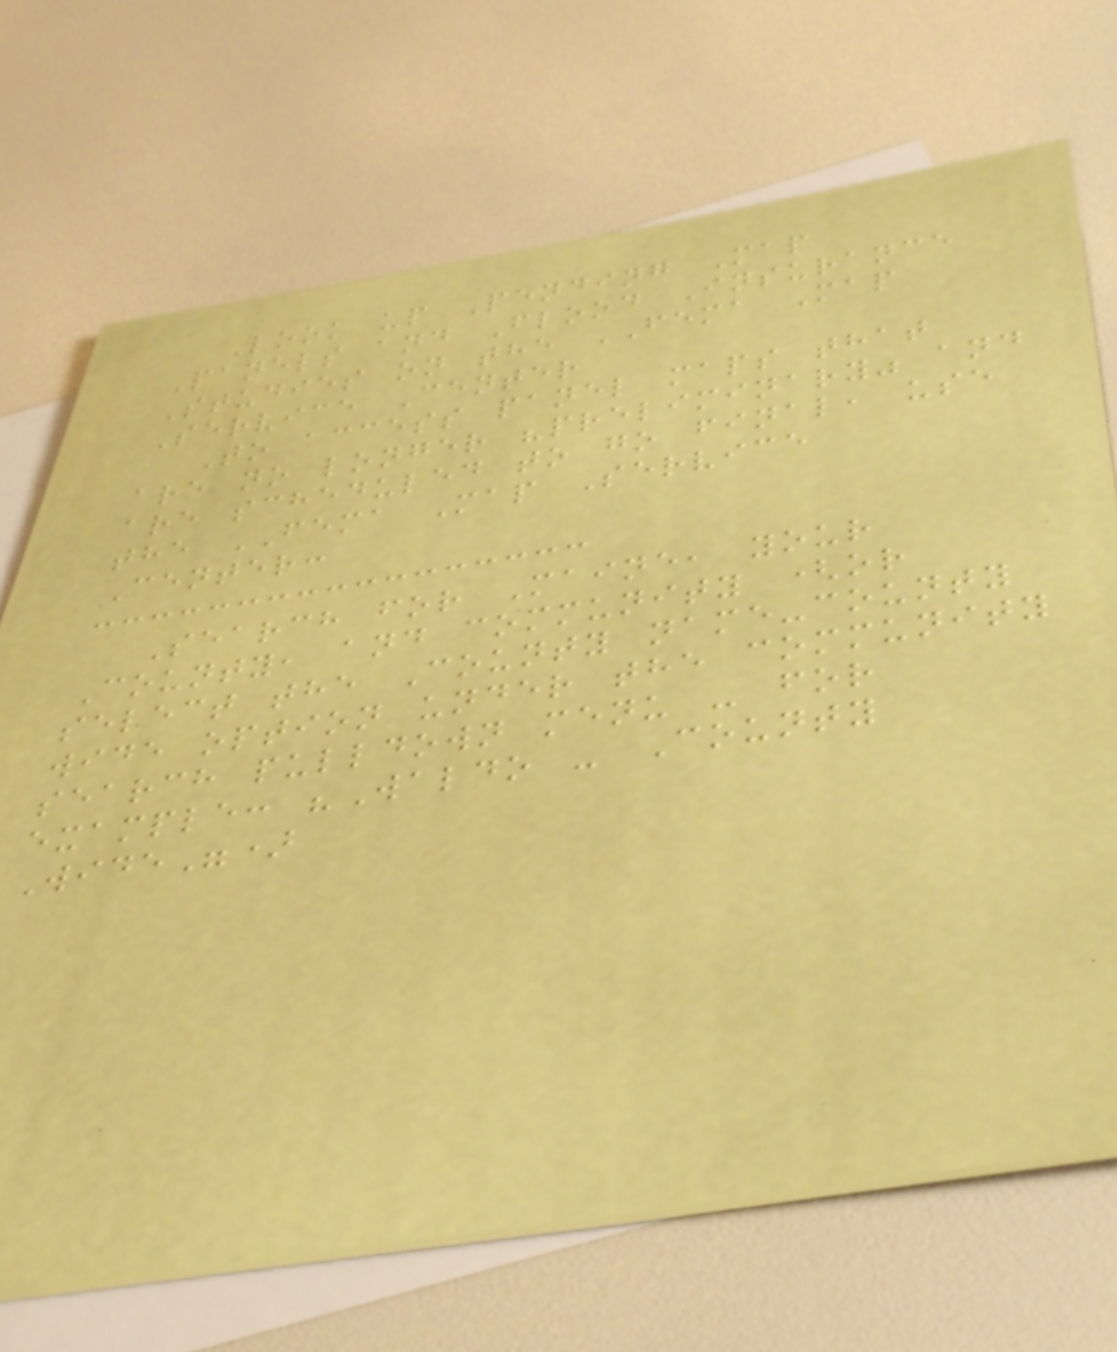Look up Pending Map
Panels and Flood Insurance
Studies on the FEMA Map
Service Center
To access panel maps that
are no longer "preliminary" and
are scheduled to go final, use
the FEMA Map Service
Center:
Search for Maine, your
County, and community (or
select the County name-county
wide option under the community
search pulldown menu - for
example: "Waldo - County
Wide")
